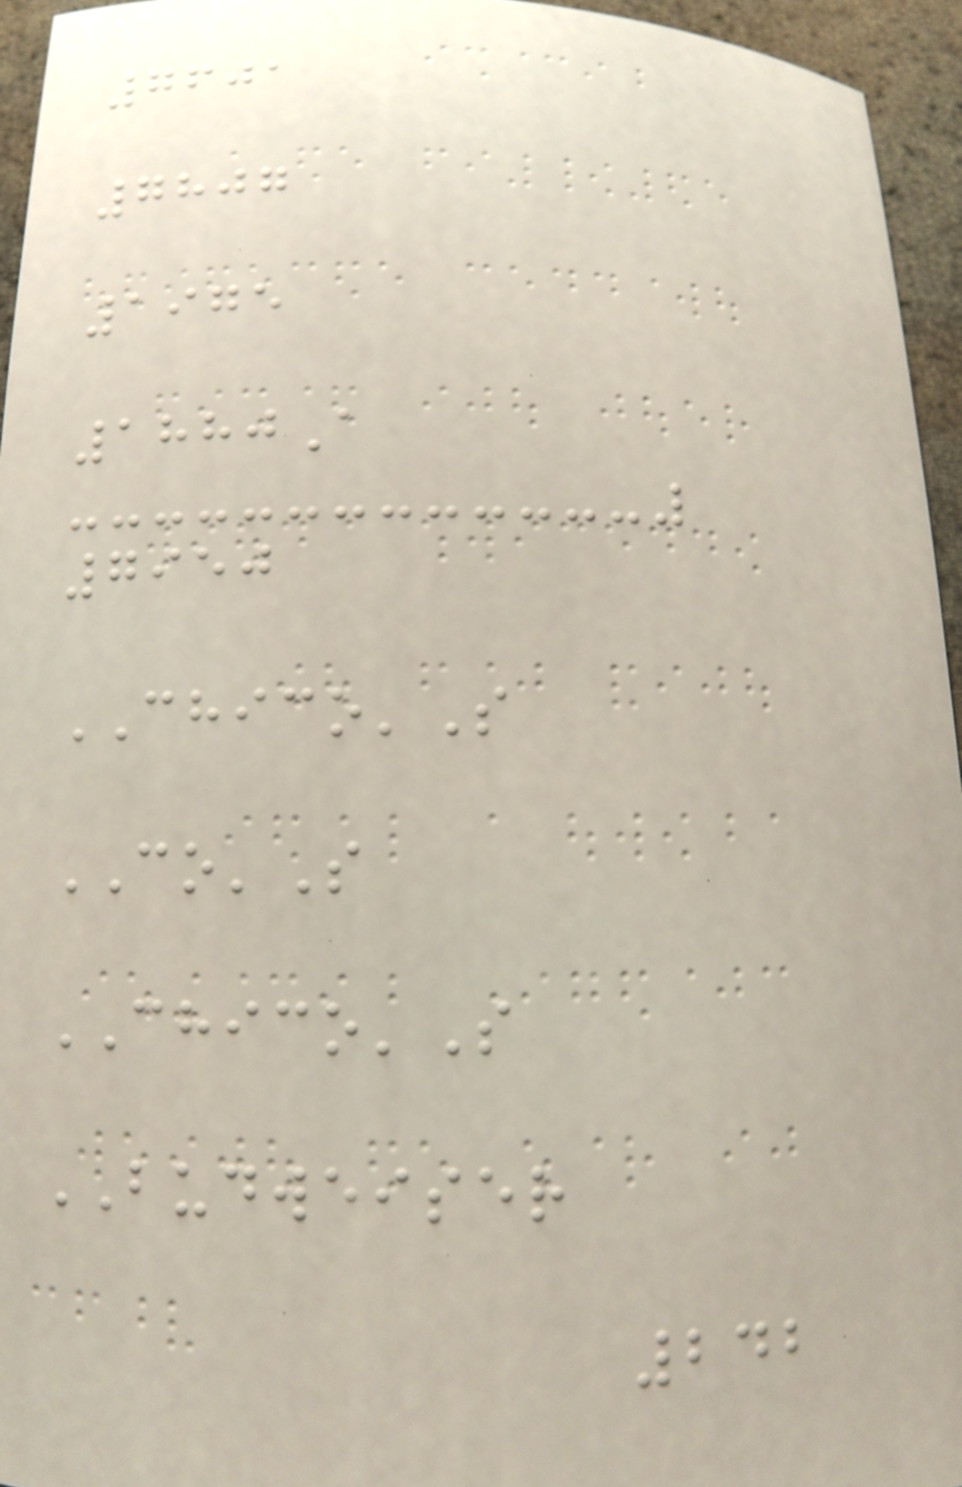7601
7807
1975
1880A
7950
CHICO'S
CO'S
CHICO'S
BUDWEISER
242
